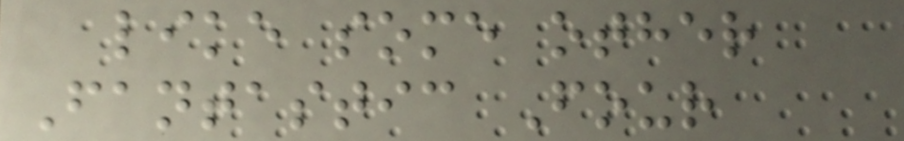like some other
Fantastic Four
